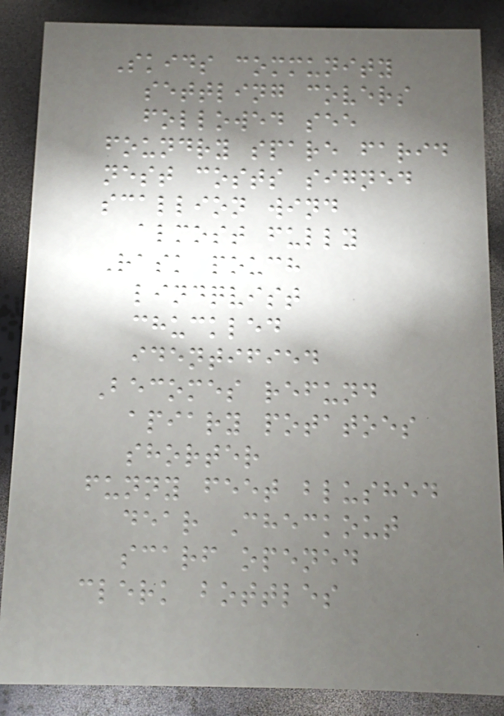Skids community
settling covers
followed see
foundry spare farid
nest costs signed
scallion wind
almost fully
Rask pouch
lindqvist
chuckled
identified
Becomes refund
apiary potatoes
shorter
funny feet blushed
dear Checkout
scarf opened
clerk bottles
